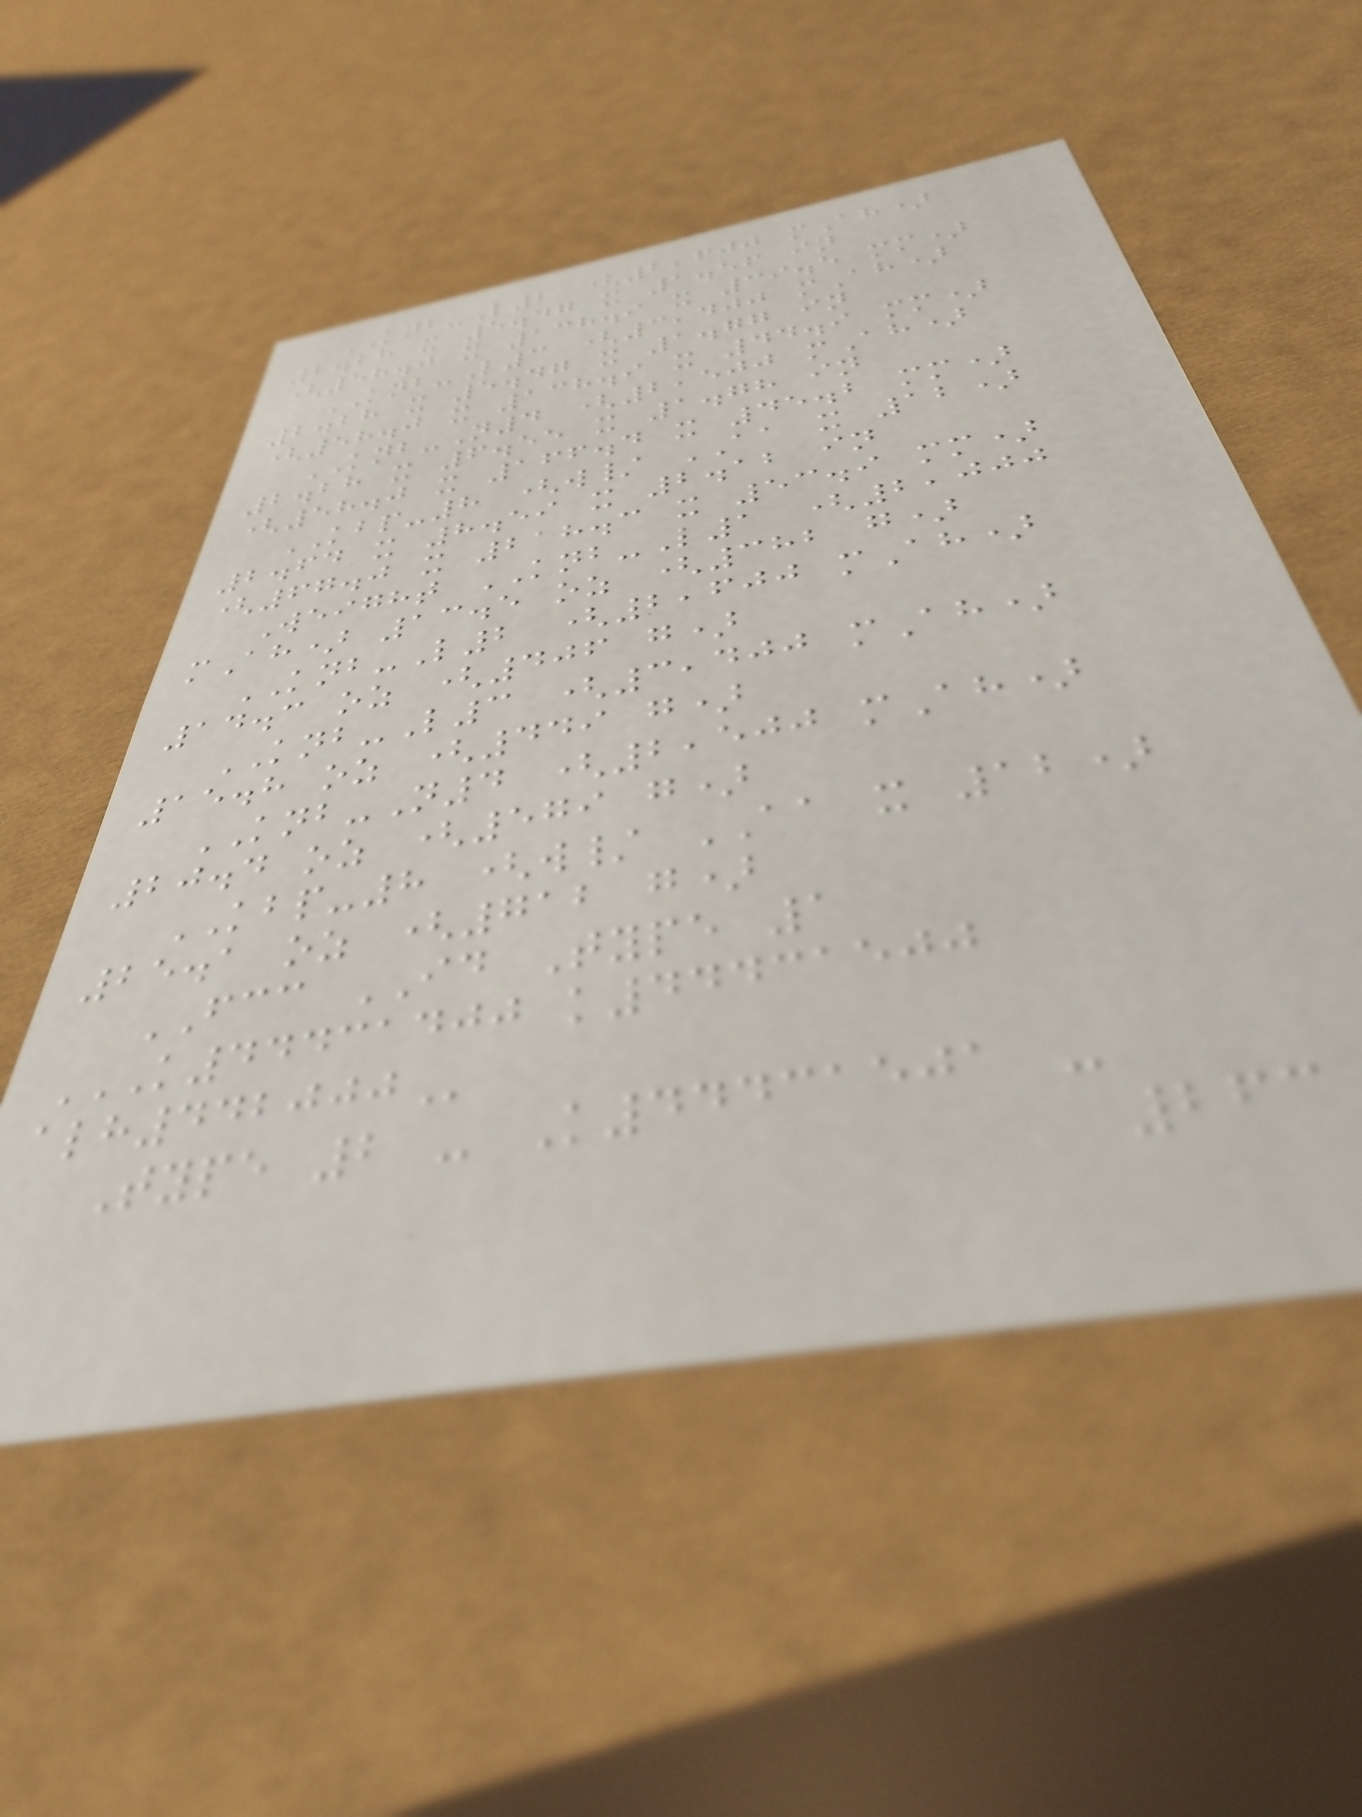KNB-L2 (2,600 mAh)
2.28 x 5.47 x 1.56 in
(58.0 x 138.9 x 39.5 mm)
KNB-L3 (3,400 mAh)
2.28 x 5.47 x 1.77 in
(58.0 x 138.9 x 44.9 mm)
KNB-N4 (2,500 mAh)
2.28 x 6.55 x 1.78 in
(58.0 x 166.4 x 45.2 mm)
KBP-8 (w/ AA x 12)
2.64 x 8.59 x 2.12 in
(67.0 x 218.3 x 53.9 mm)
Weight KNB-L1 (2,000
mAh) 13.5 oz (382 g)
KNB-L2 (2,600 mAh)
14.3 oz (406 g)
KNB-L3 (3,400 mAh)
15.8 oz (449 g)
KNB-N4 (2,500 mAh)
20.4 oz (579 g)
KBP-8 (w/ AA x 12)
25.1 oz (712 g)
FCC ID Type 1
K44431400 K44431500
ALH442000
Type 2 - K44431501 -
263
